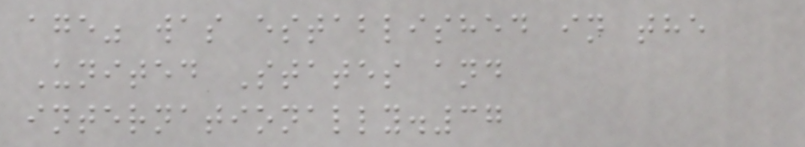age" was established in the
United States and
internationally.37
